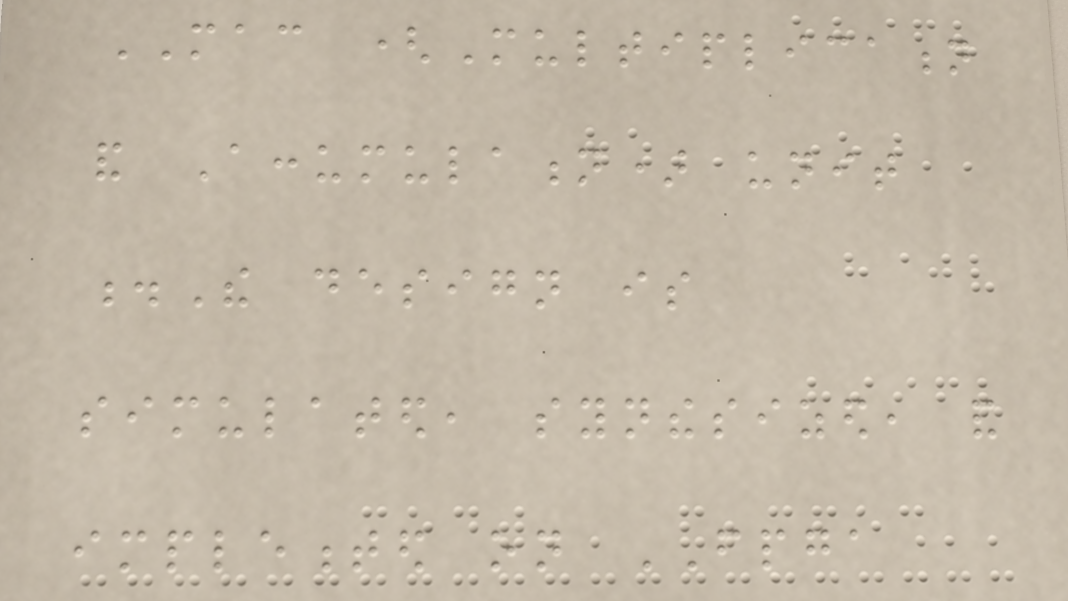MAC (Multiplication
and Accumulation) unit
.The design is
simulated, synthesized, and
implemented on FPGA
